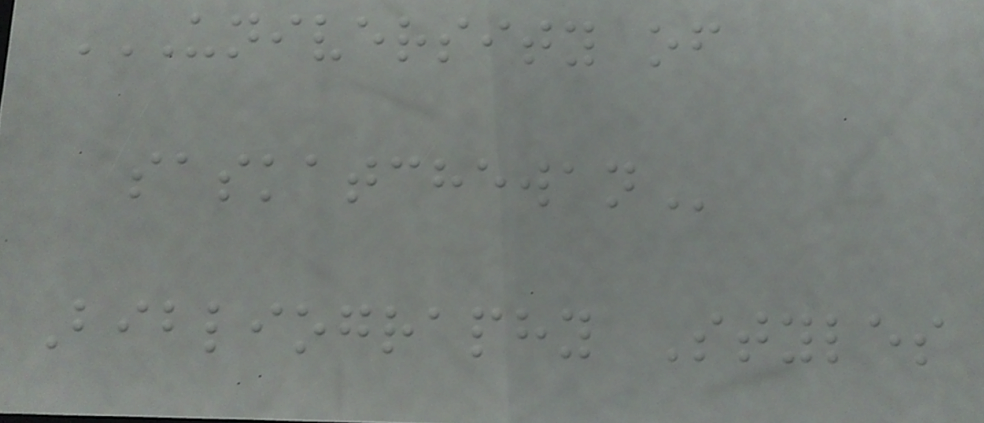UNIVERSITY OF
SASKATCHEWAN
Bibliography Styles
